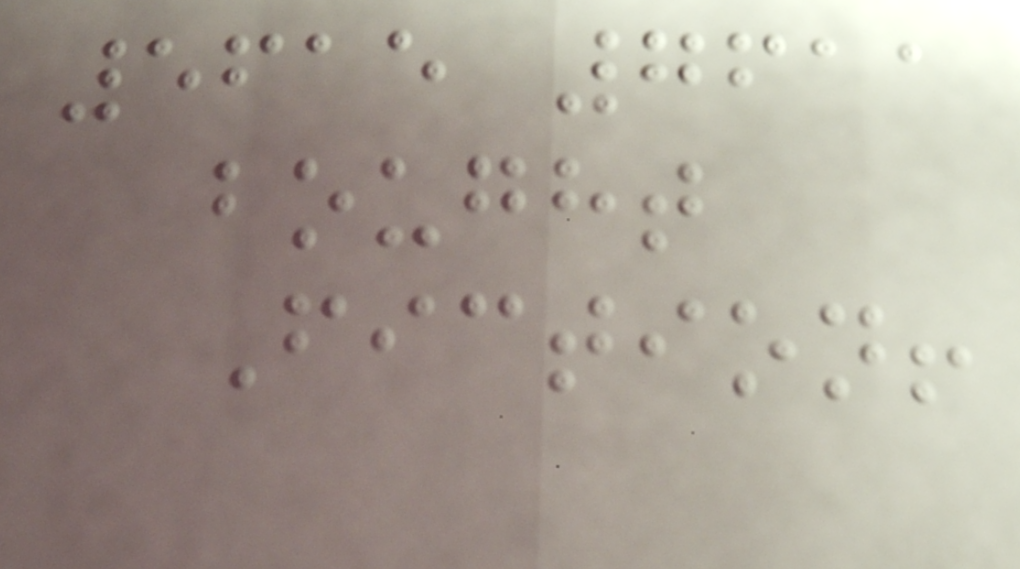5615 7611
bought
Fiction!
